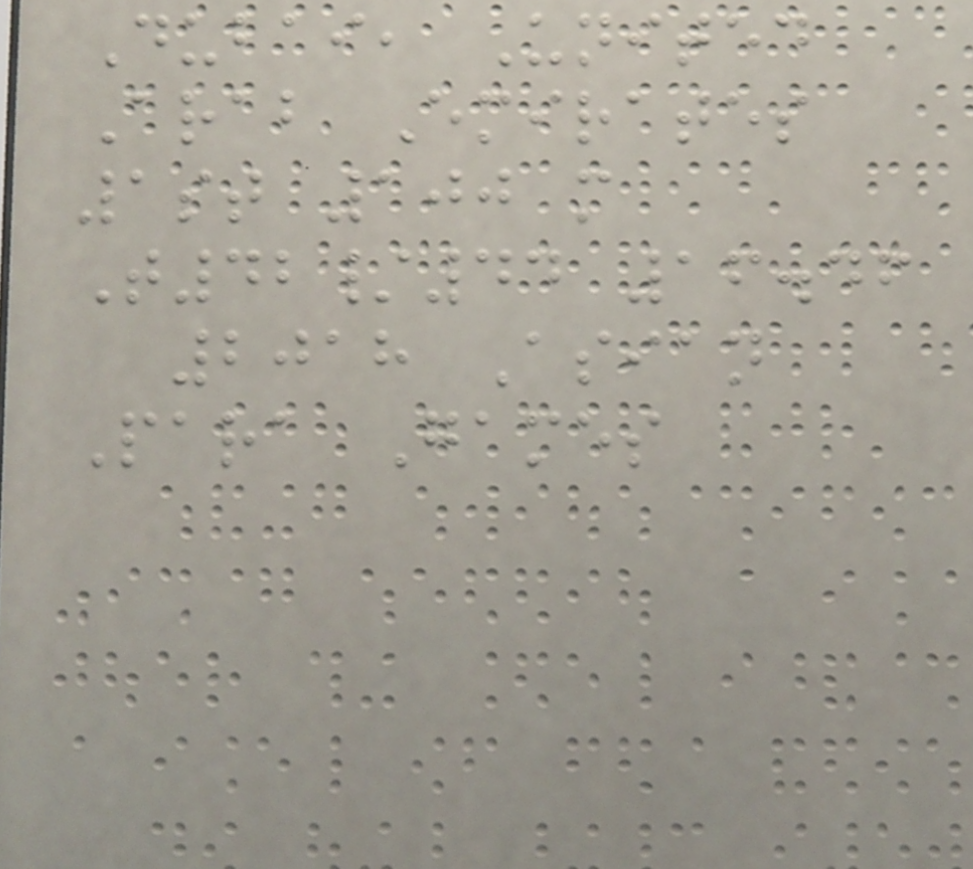Dubai, United
Arab Emirates
1st 100 m
T42/44 16.46
2018 Asian
Para Games
